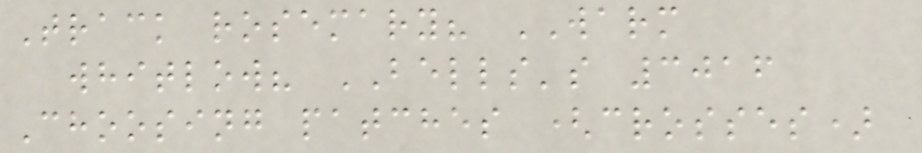Track rosemary? WARM
whitlow? BELLS's 3016
Choosing patches (crosses)
